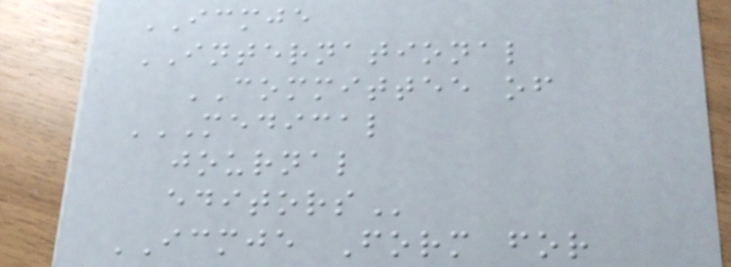ICMJE
INTERNATIONAL
COMMITTEE of
MEDICAL
JOURNAL
EDITORS
ICMJE Form for
